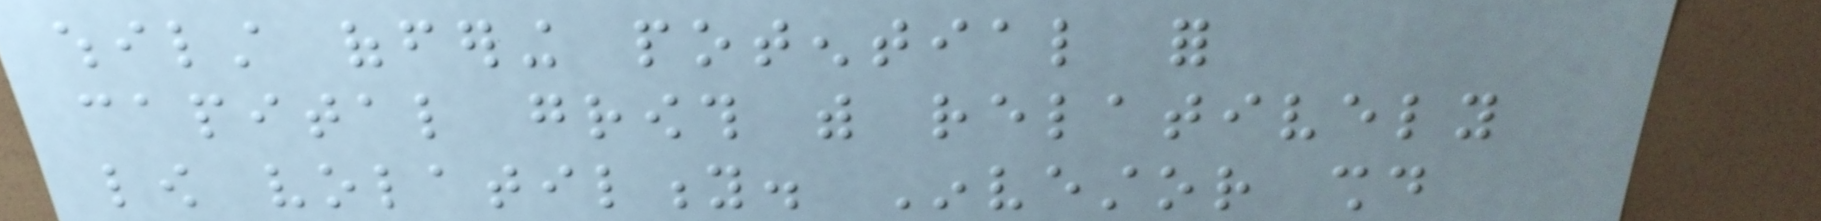whilst offering potential for
capital growth with relatively
low volatility. Investor should
